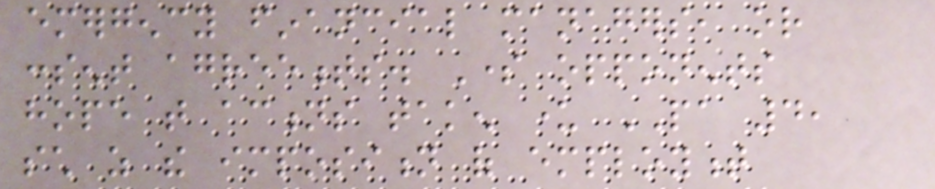emergency financial managers, or
consent agreements. Some opponents
hope that actions taken under PA 4,
such as the imposition of employment
